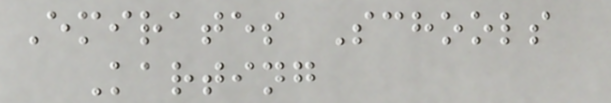Emirates Schools
Karting
